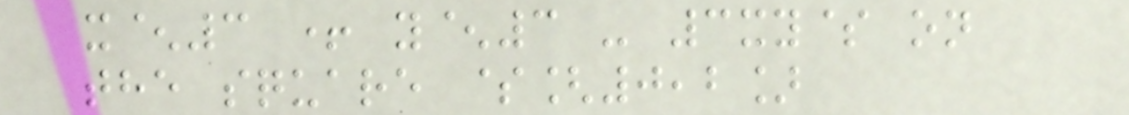x^3 + y^3 - 3xy$ on
the square $[0,2]
